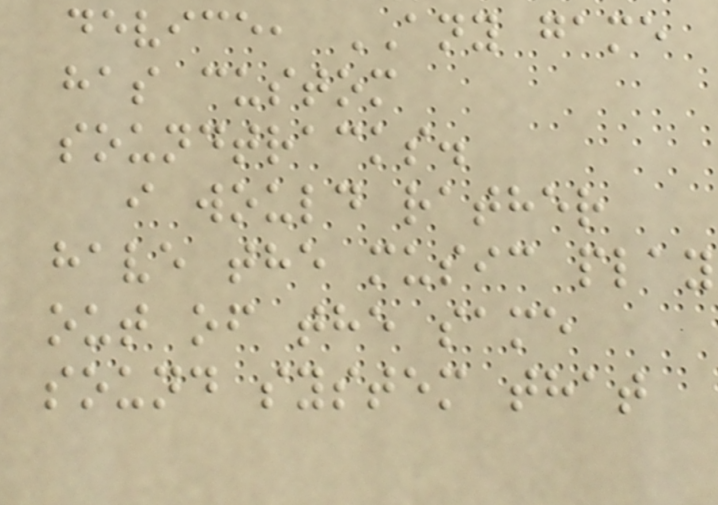device, ANY game
has custom
soundtracks.
i would rather
have the music play
out of the same
sound system that
